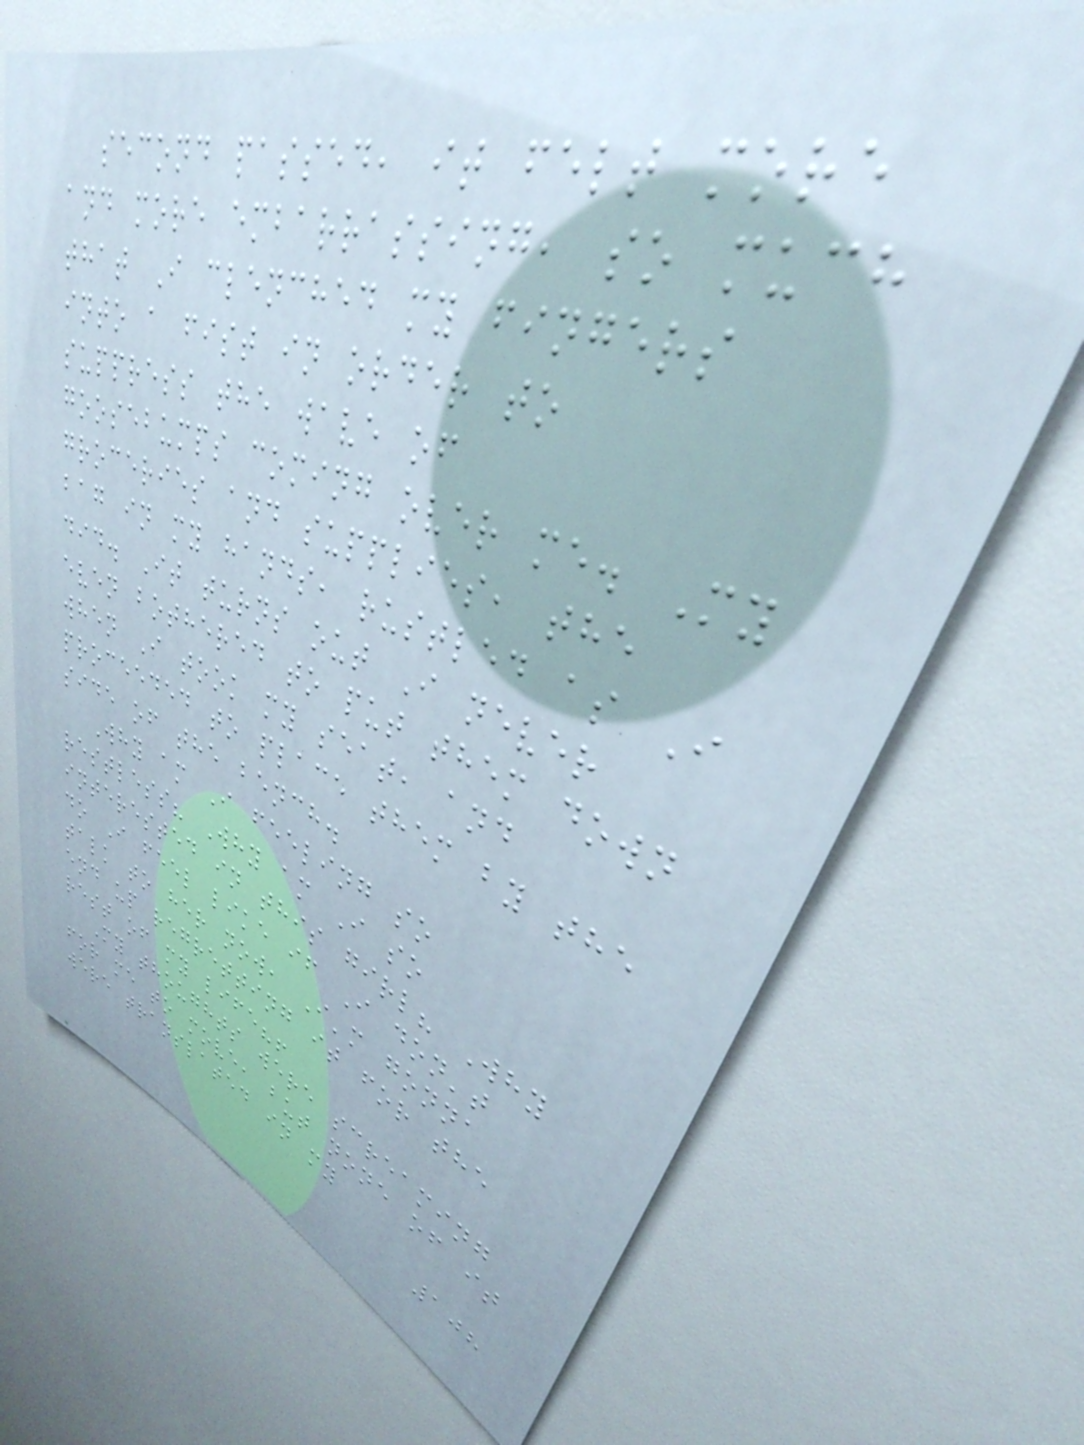second passed, it felt more
and more embarrassing, so much
that I clenched my fingers
into a fist in order to
suppress the wave of
goosebumps coming over me. My
groceries and supplies, the
bag in my hands, rustled as I
did. It turns out I never
even bothered to put them down
when I took my seat, and
proceeded to place them by the
side of the bench.
Why am I feeling so
restless? Why am I so
interested in this girl? Why
do I feel like if I don't
talk to her now, I'm gonna
end up regretting it for the
rest of my life?!
My thoughts were screaming
for me to move, but none of it
were translated in my
108
